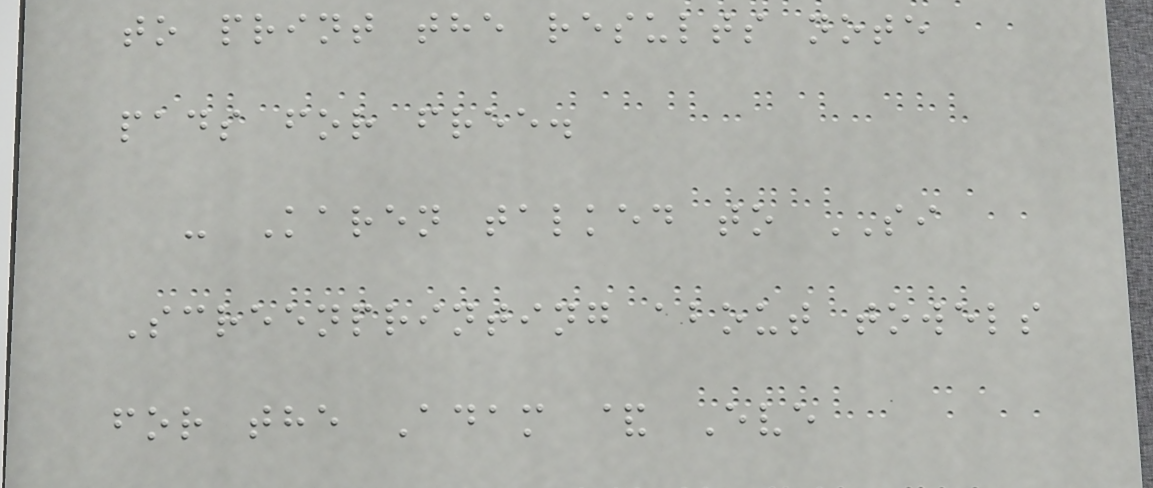to print the results note
pads for free.
- Karen talked to SI
Screenprinting about towels
for the Adam & Eve
